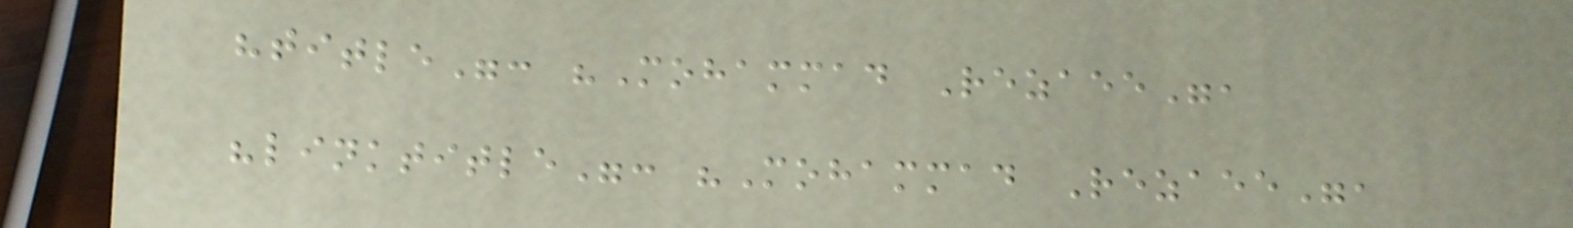"title": "Mohammad Rezaee",
"linktitle": "Mohammad Rezaee",
